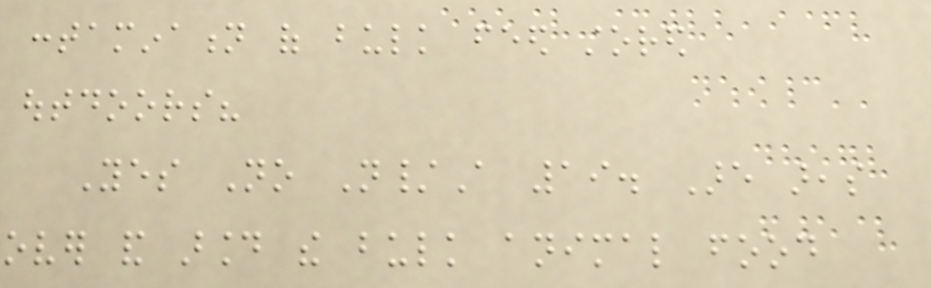contamination of bulk feed stored
outdoors?
Yes No N/A 19. Are areas
over and around the bulk animal food
